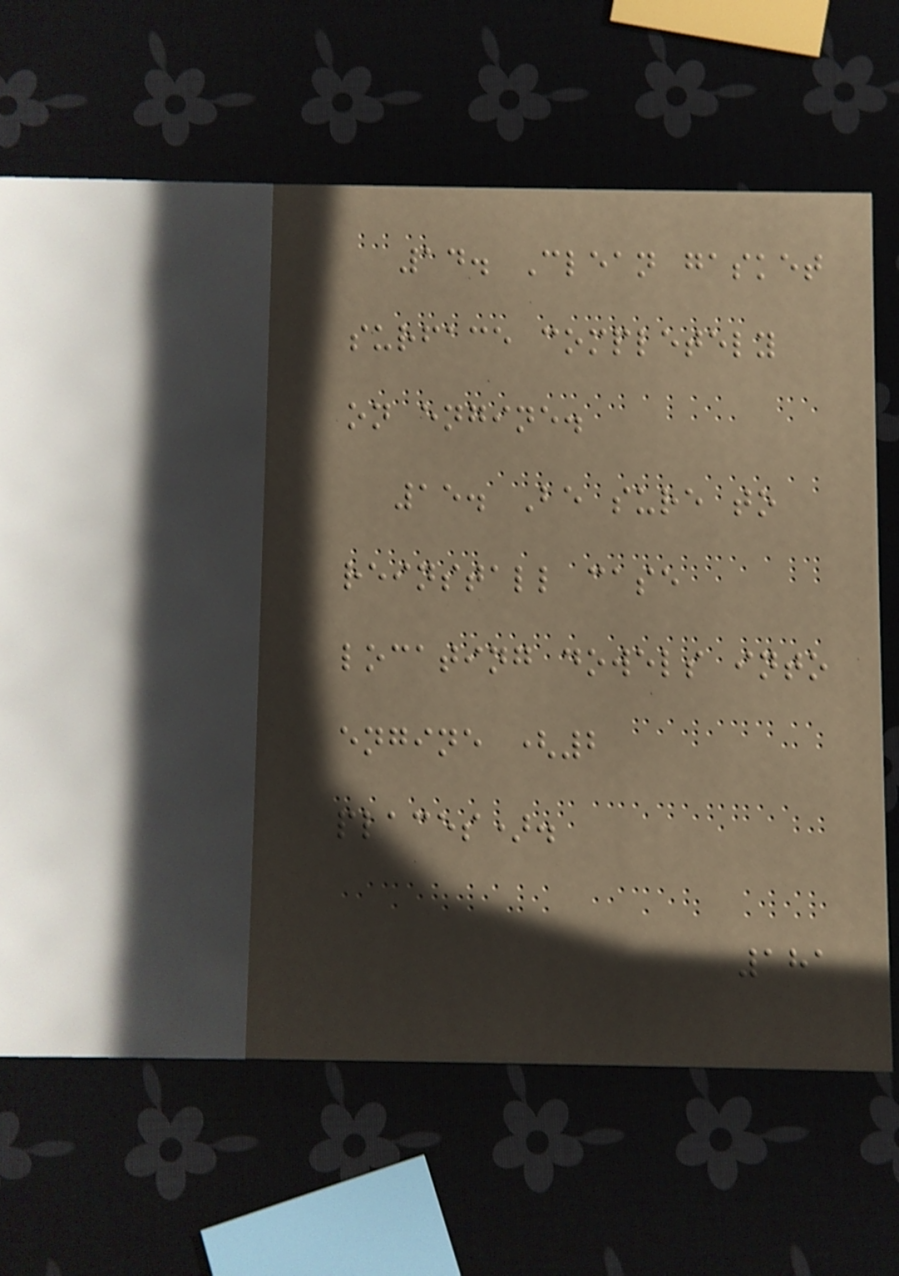14. Clean gasket
surface completely
on engine.
15. Be sure to
reinstall case
locating dowels into
engine (2
places).
181
